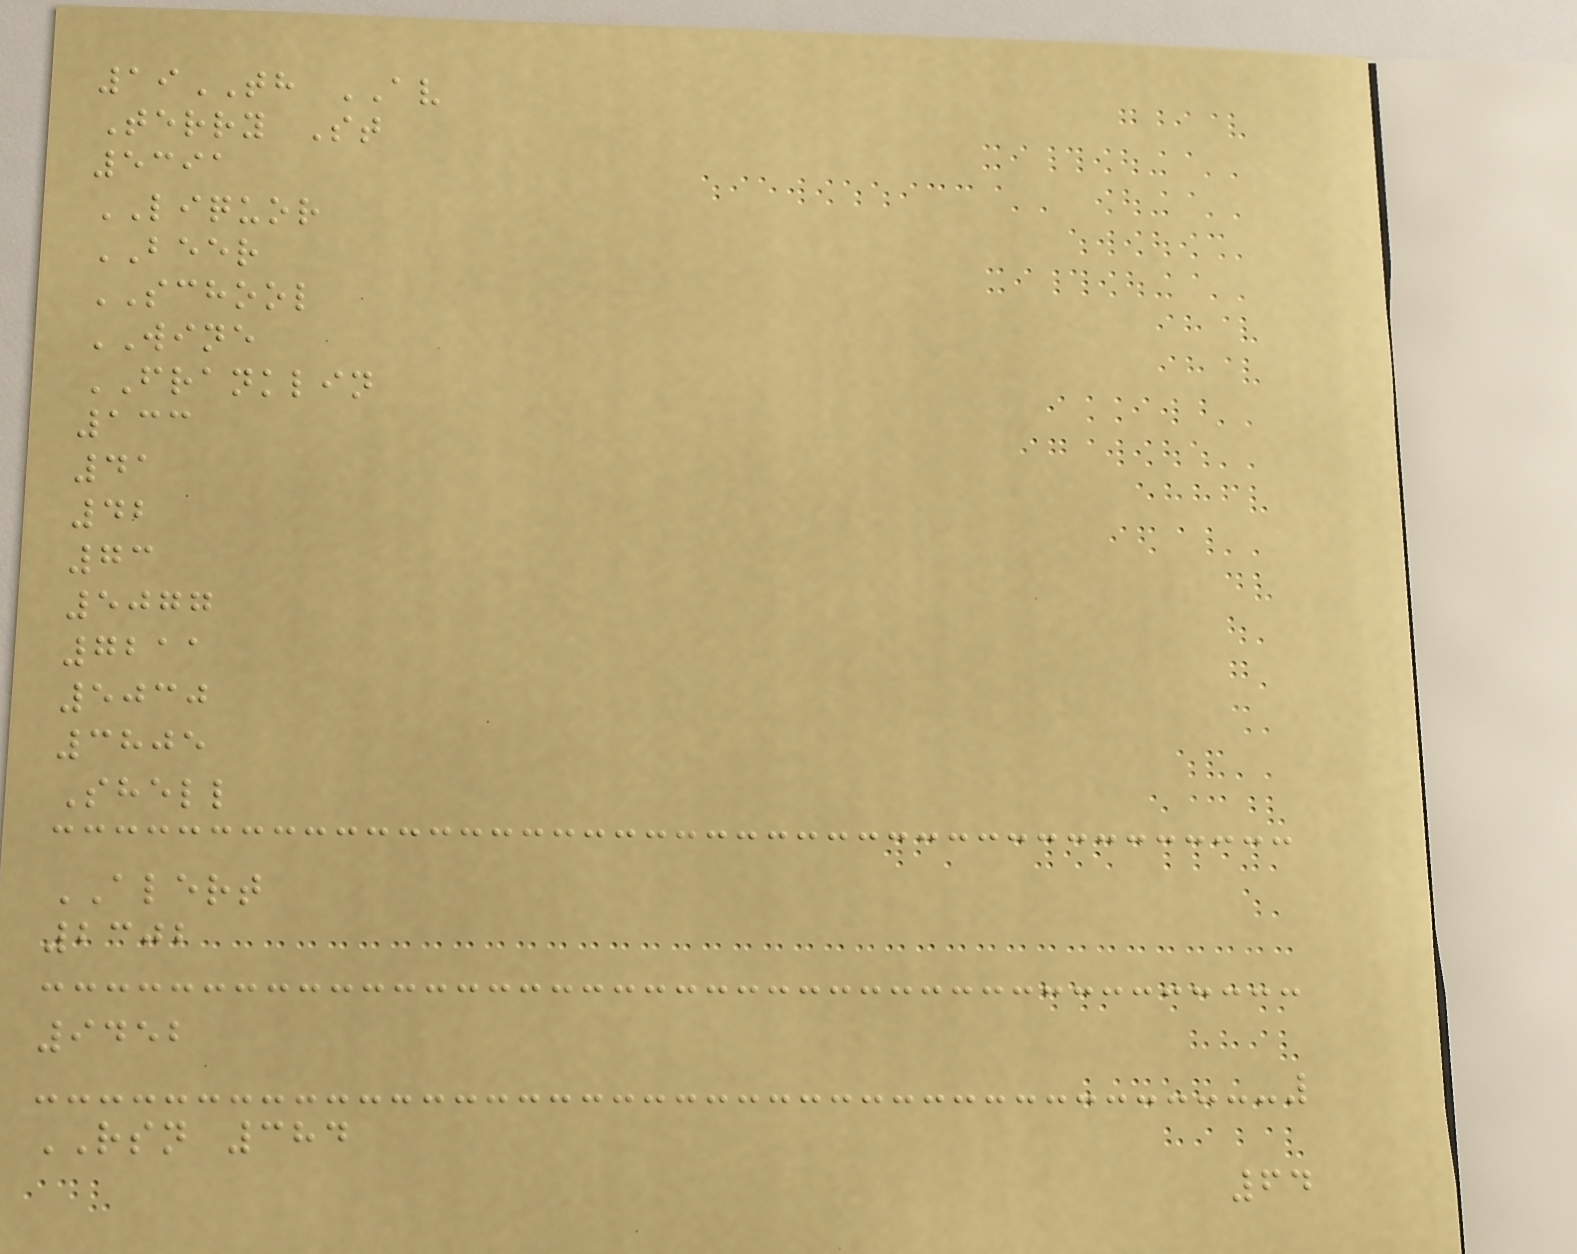19TH AV
Terry St
5391
LIQUOR
BEER
SCHOOL
WINE
FRANKLIN
133
41
42
73
5077
7211
5030
3805
Shell
ALERT
2302
9452
RSN 384
64
